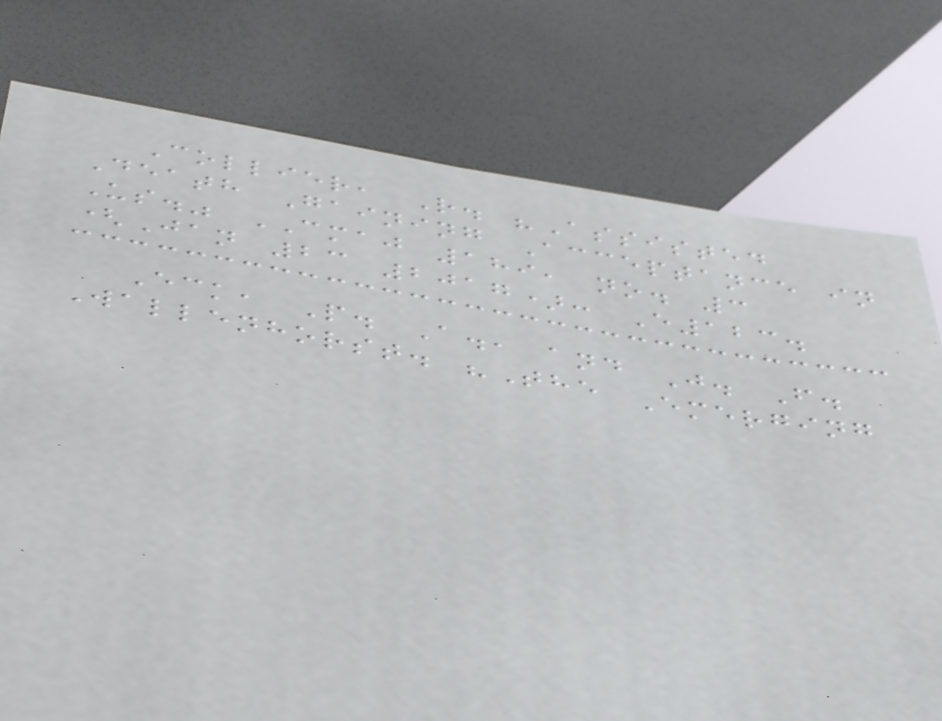Collier, R. "Assisted
Death Gaining Acceptance in
Us." CMAJ 189, no. 3
(Jan 23 2017): E123.
Eck, P. A., and J. F.
Wallenhorst. "The Emerging
